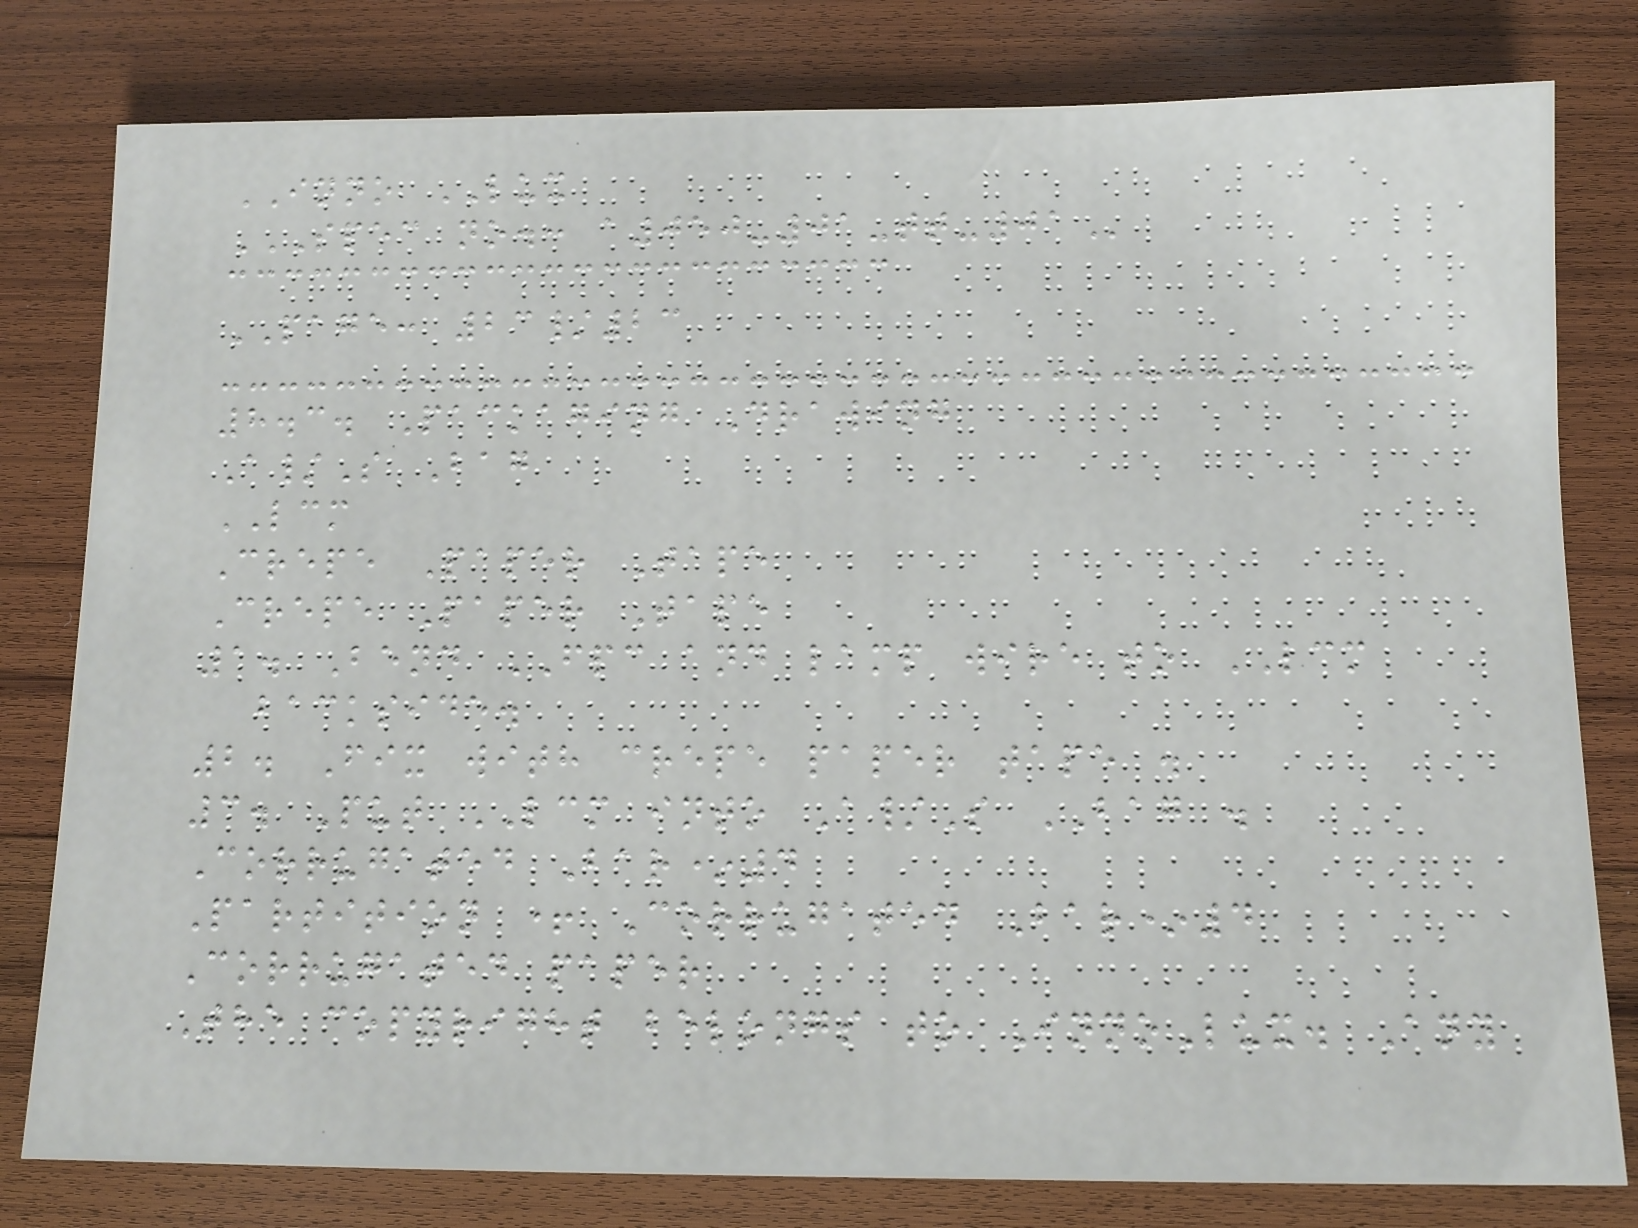INNO LUX
SPEC NO.: A050-01-TT-01
PAGE: 23/23
8.3. Packaging Drawing
A/S Bag
LCM
Crepe Paper Tape
Crepe Paper Tape
1. Bend FPC and lamp wire to LCM
backside.
2. Fix with crepe paper tape .
3. Put LCM into A/S BAG .
Corrugated Bar*4
Partition + Corrugated Bar*4
Corrugated paper
The copyright belongs to InnoLux. Any
